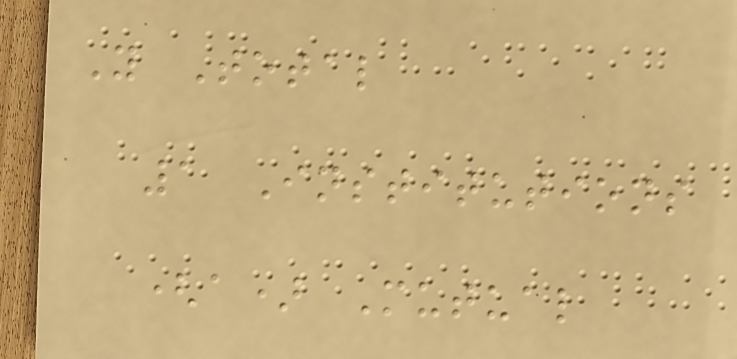Y Total
1 Institutions
(a) Mutual
